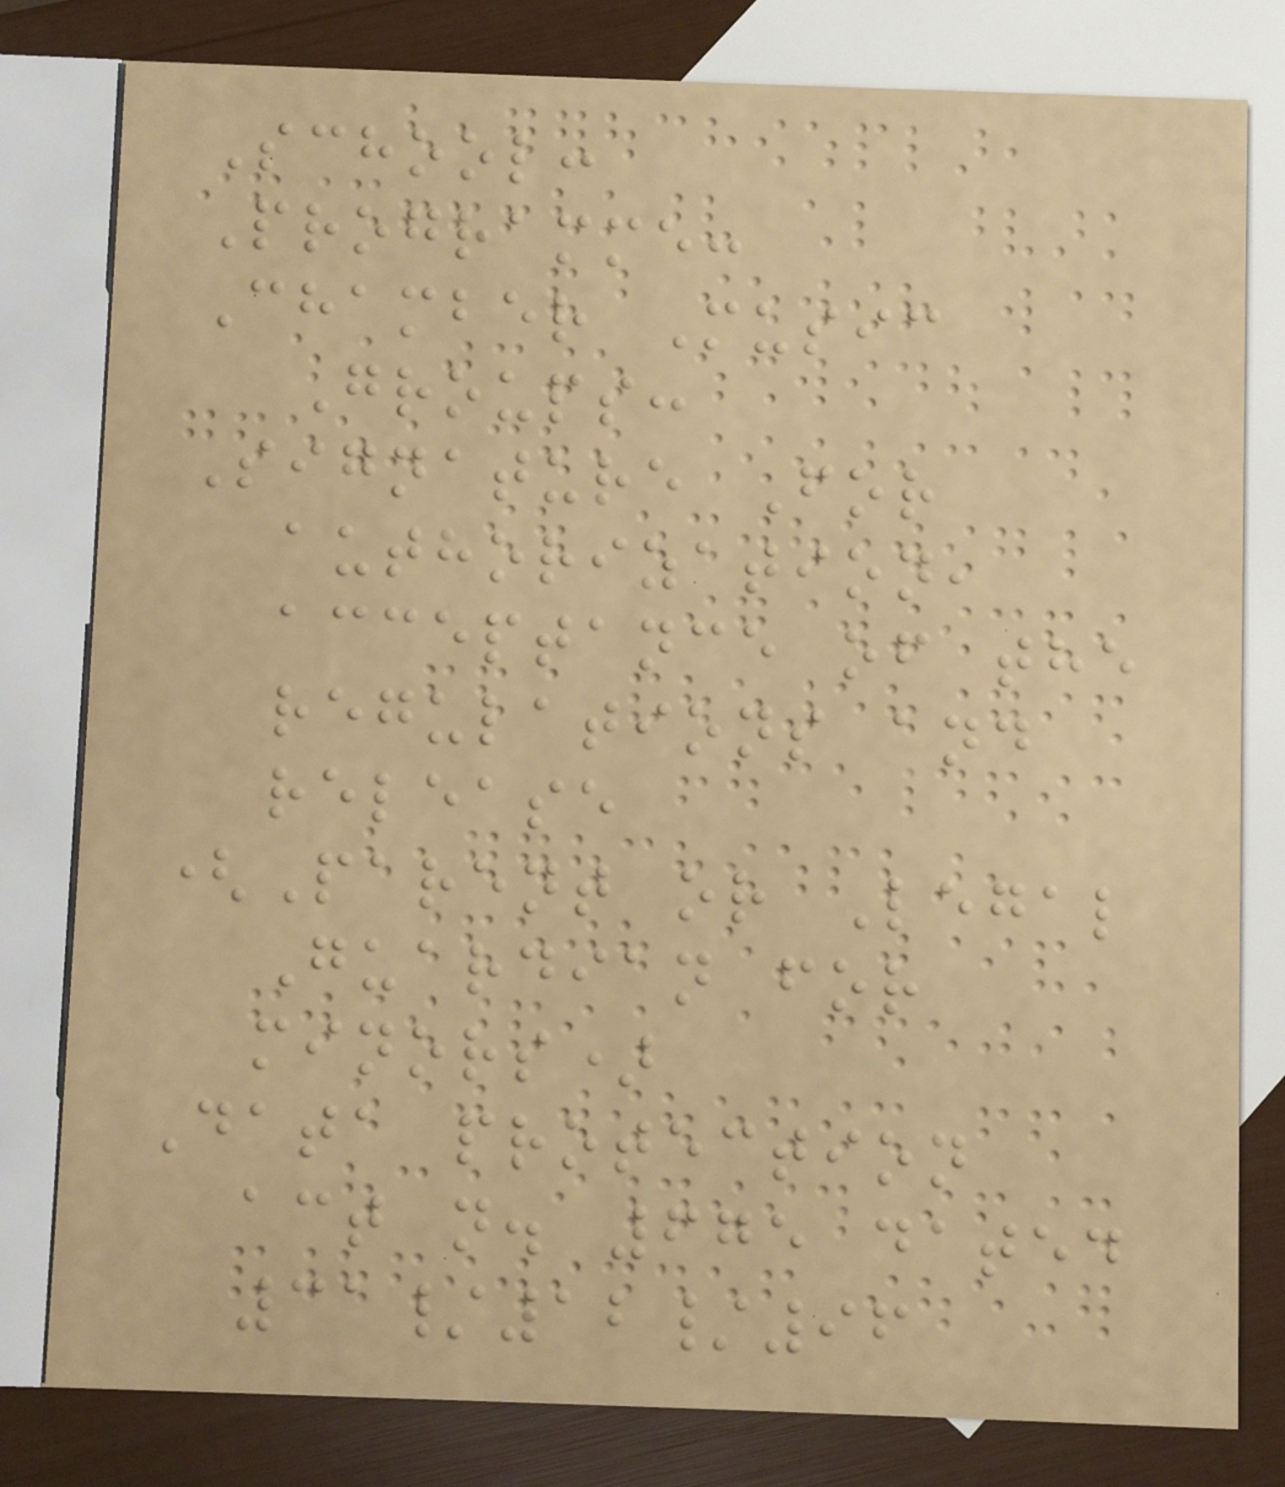School:
Programme:
Chamber Music
Groups:
Signature For
authorization,
acceptance of the
regulations and
release
(Parent or Legal
Guardian for
minors)
Data protection
act n. 675 dated
31/12/96
